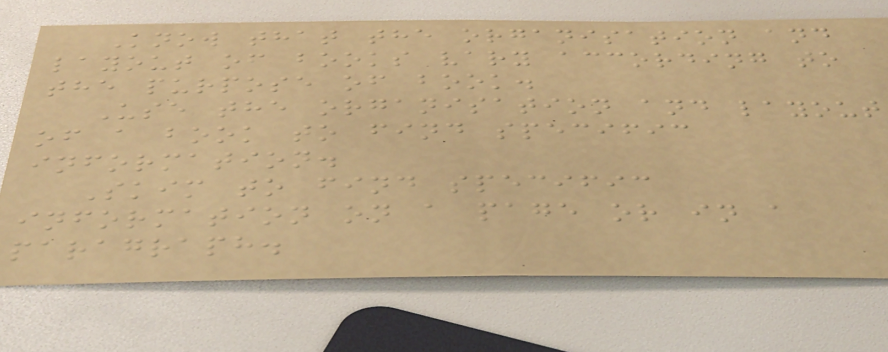Know that the organisation and
layout of books vary according to
the purpose of book.
Use the organisation and layout
of a book to find specific
information.
Skim to find specific
information on a page or in a
paragraph.
